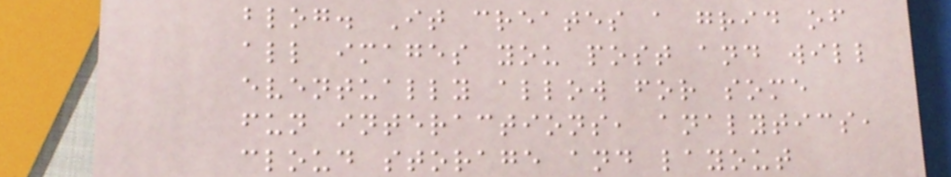blog. It creates a grid of
all images you post and will
eventually allow for some
fun interactions, analytics,
cloud storage and layout
